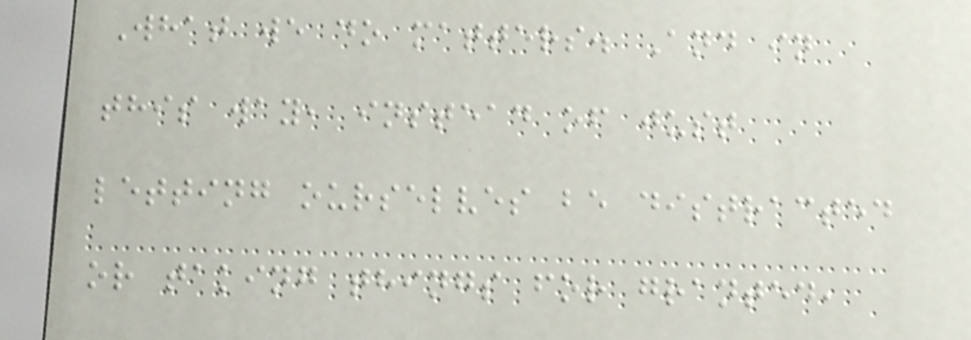What we do matters. And in
this way, instead of just
letting ourselves be distracted
or taking things for granted,
